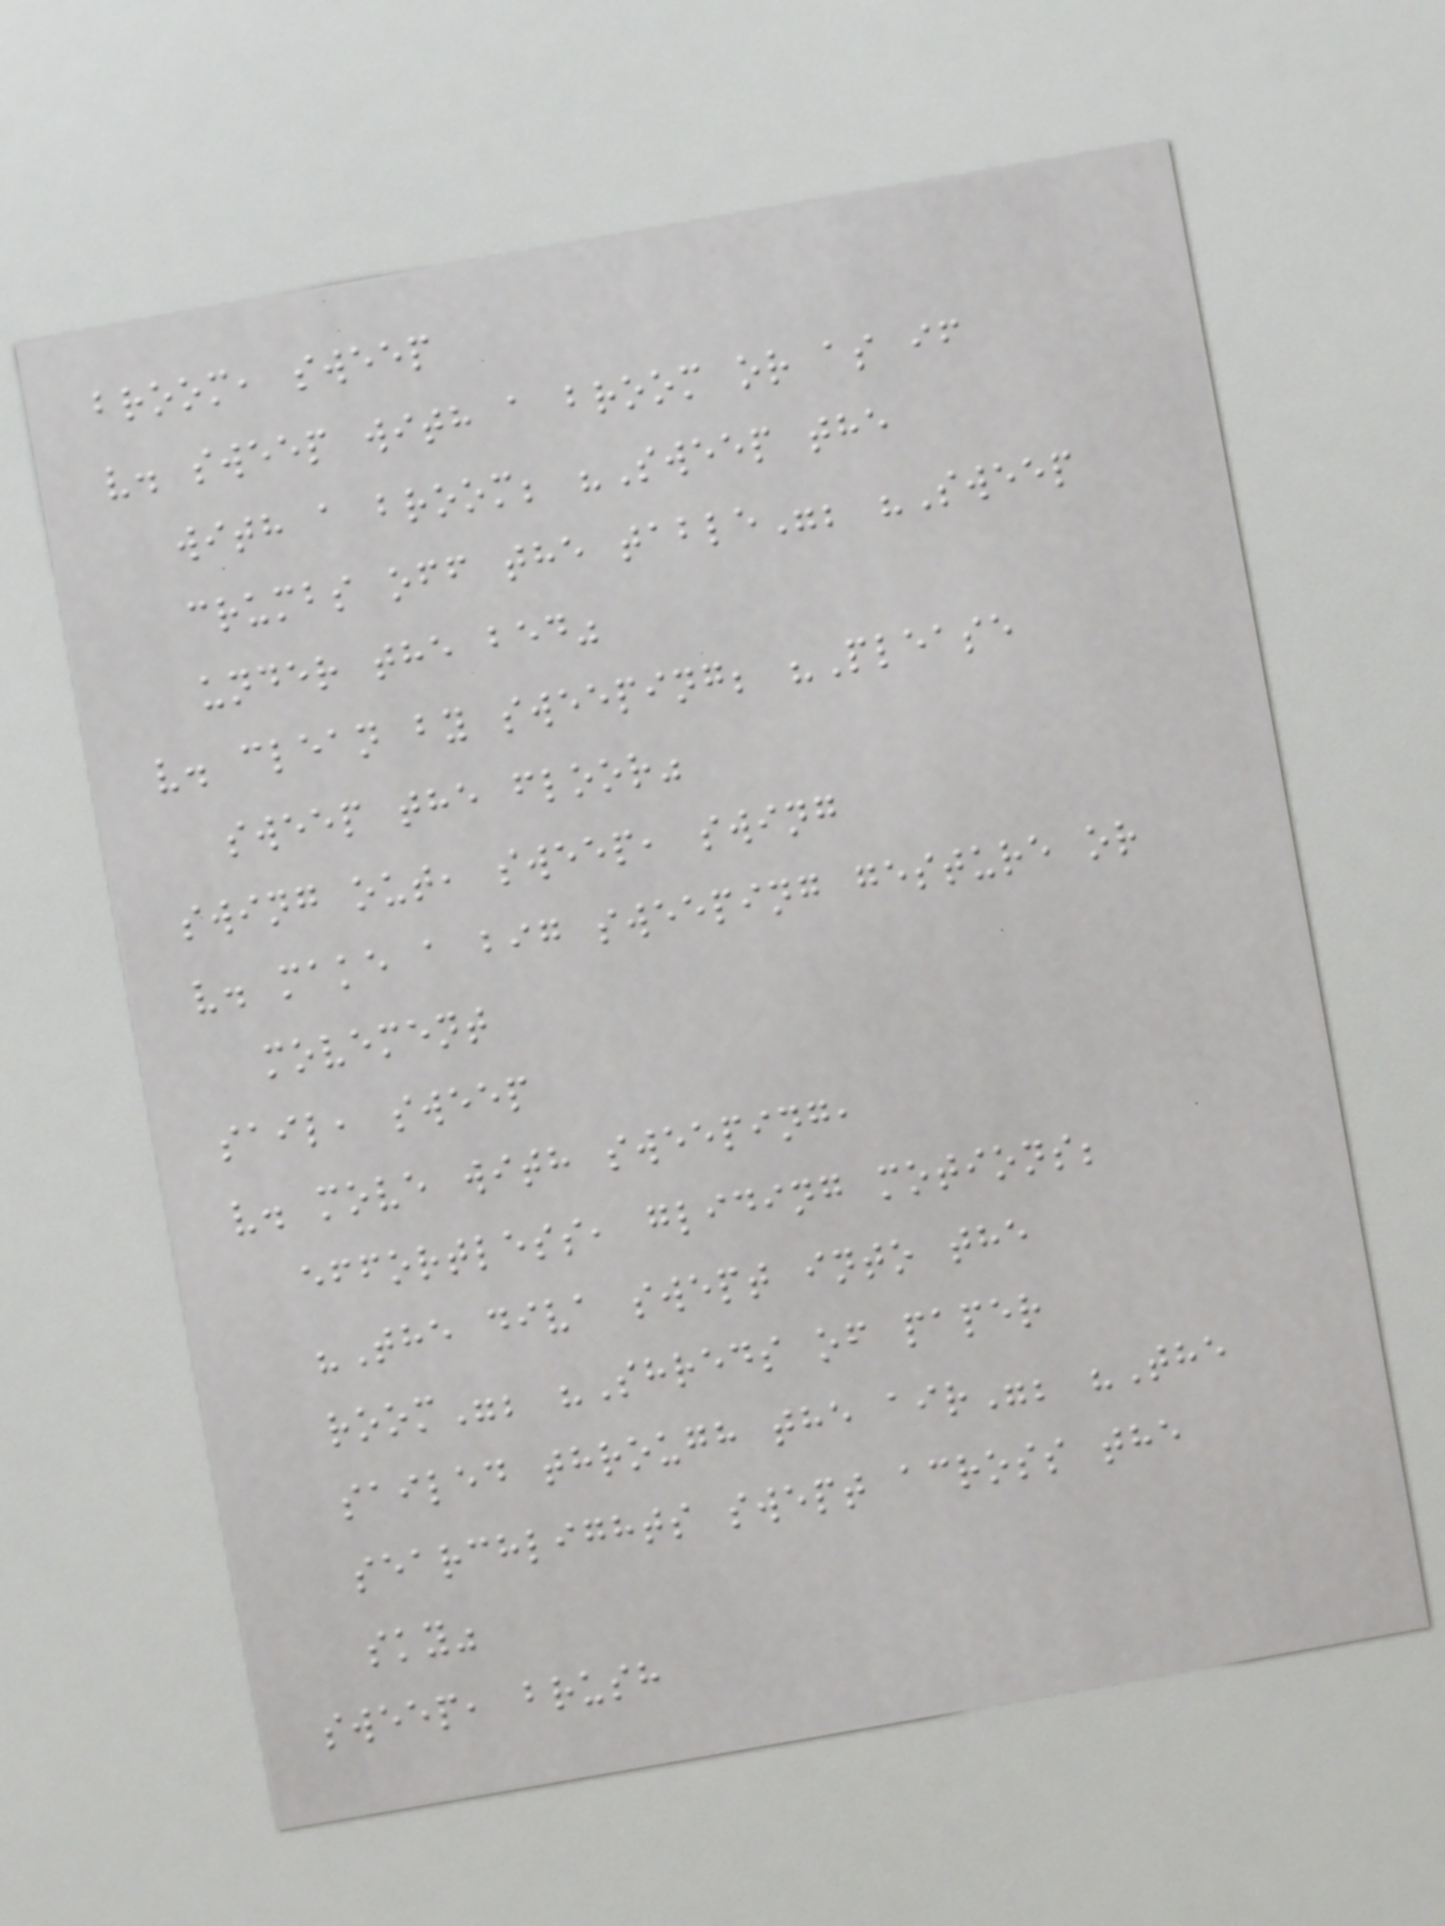broom, sweep
v. sweep with a broom or as if
with a broom; "Sweep the
crumbs off the table"; "Sweep
under the bed"
v. clean by sweeping; "Please
sweep the floor"
swing out, sweep, swing
v. make a big sweeping gesture or
movement
sail, sweep
v. move with sweeping,
effortless, gliding motions;
"The diva swept into the
room"; "Shreds of paper
sailed through the air"; "The
searchlights swept across the
sky"
sweep, brush
